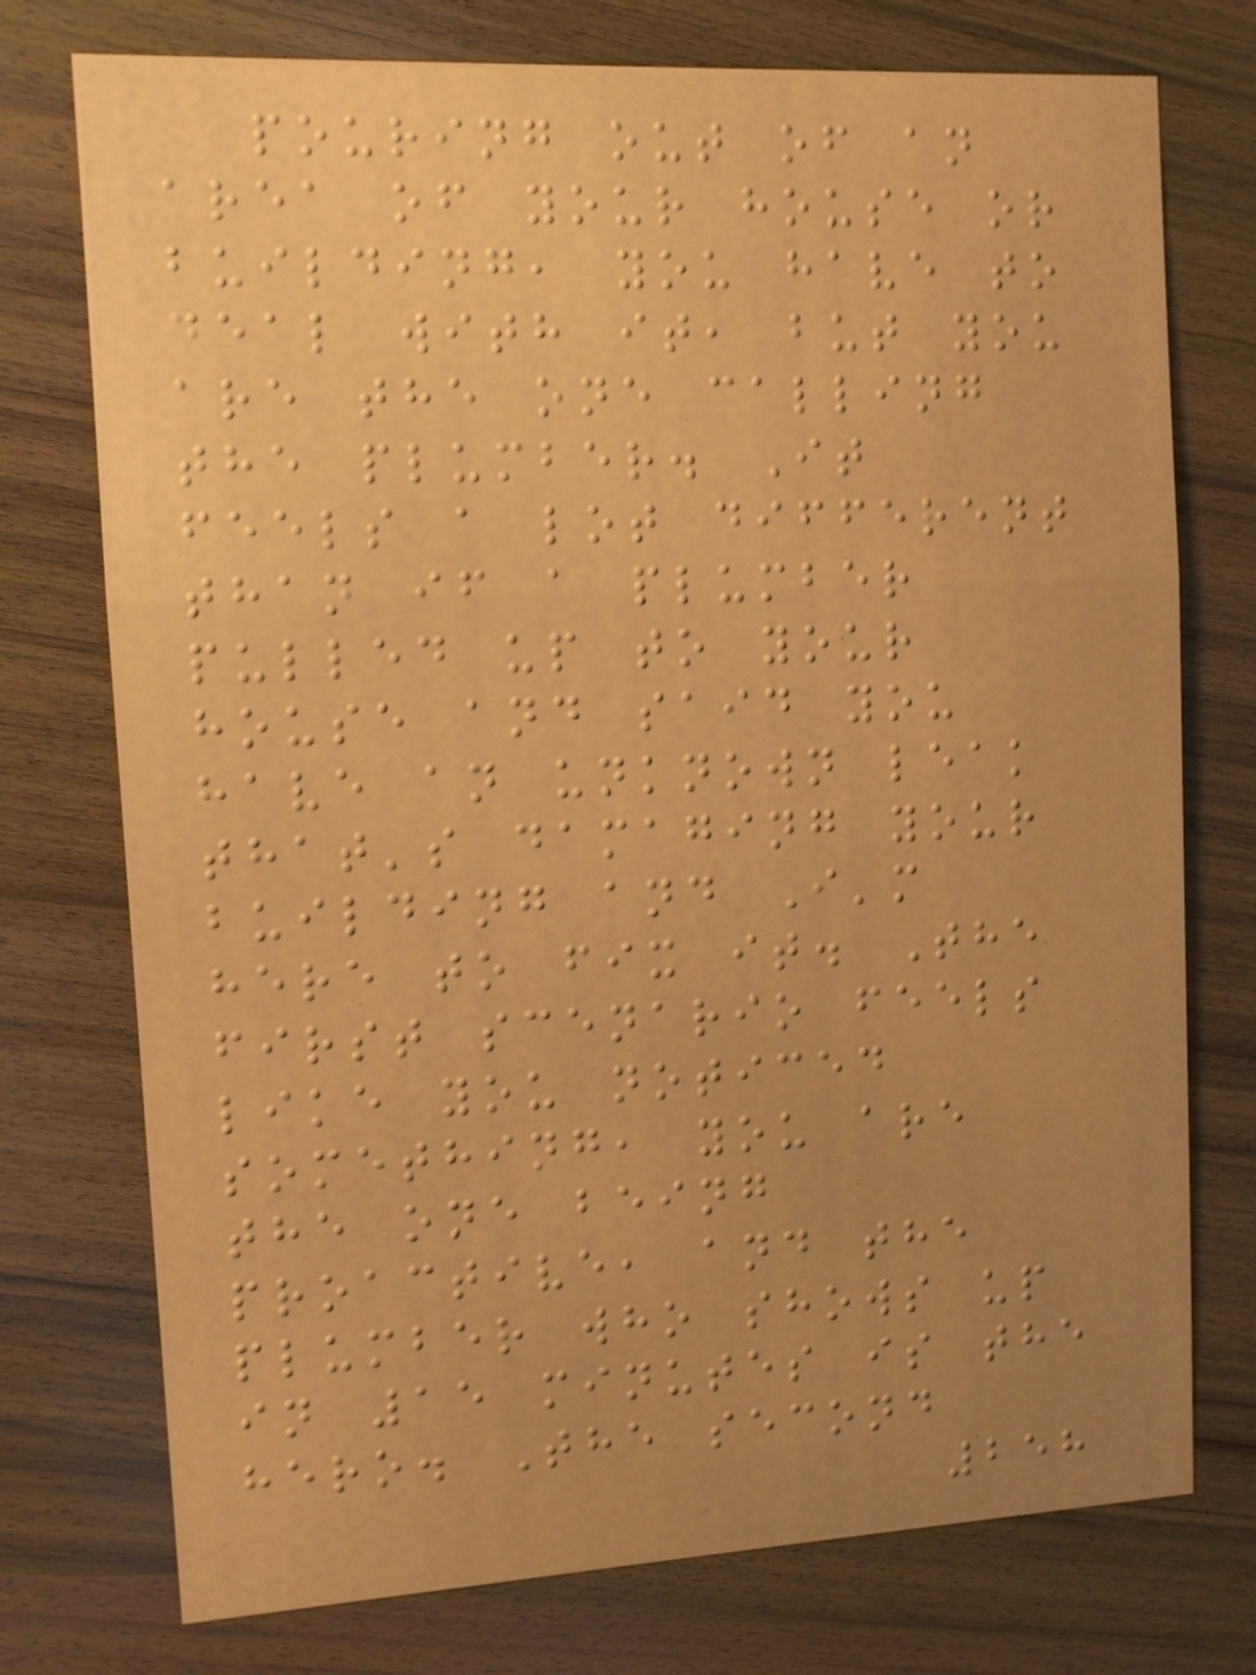pouring out of an
area of your house or
building, you have to
deal with it, but you
are the one calling
the plumber. It
feels a lot different
than if a plumber
pulled up to your
house and said you
have an unknown leak
that's damaging your
building and I'm
here to fix it. The
first scenario feels
like you noticed
something, you are
the one being
proactive, and the
plumber who shows up
in 15 minutes is the
hero. The second
258
